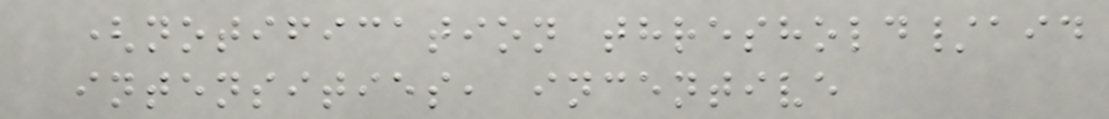(notification threshold/aid
intensities, incentive
